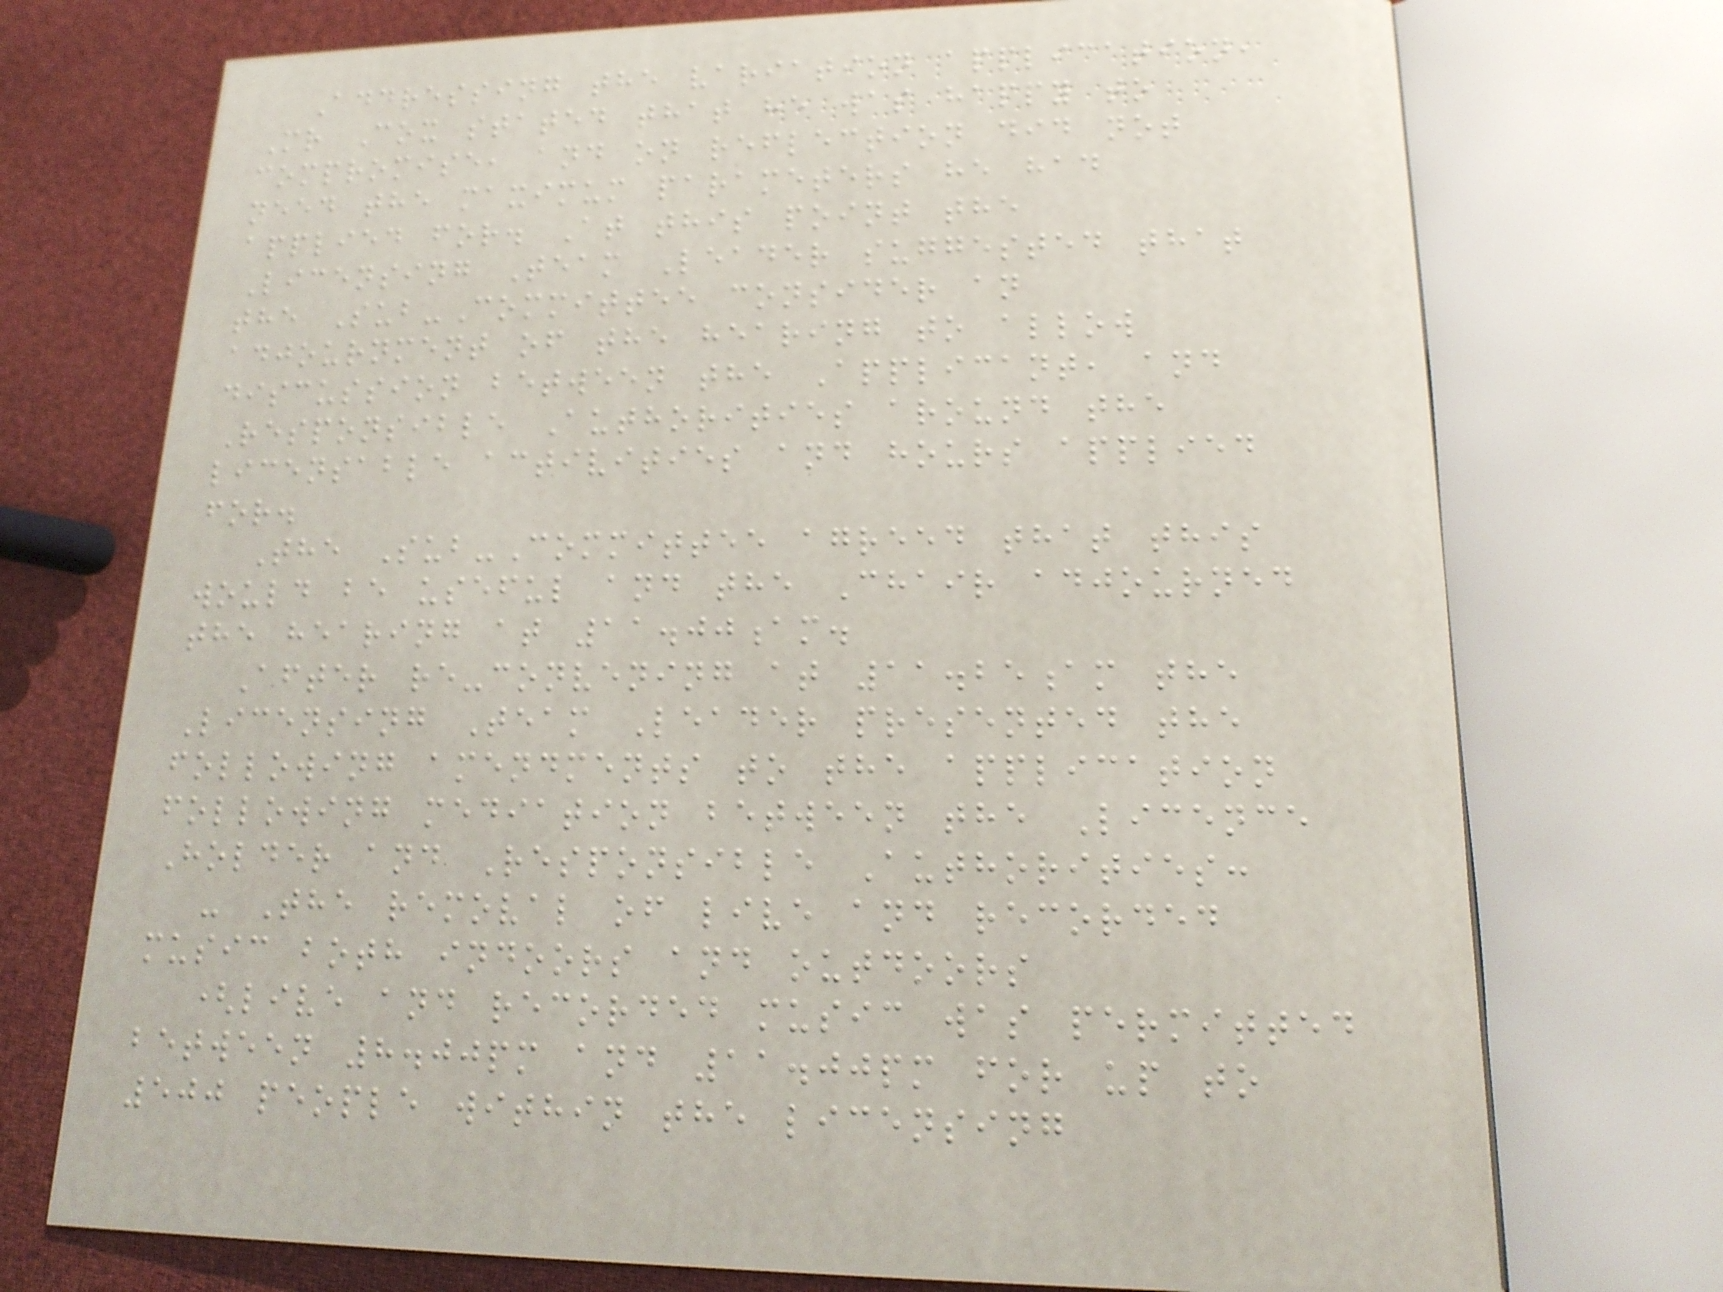Addressing the variation application,
Mr Cox stated that he was happy to
compromise, and on reflection did not
need the maximum parameters he had
applied for. At this point the
Licensing Team Leader suggested that
the Sub-Committee consider an
adjournment of the hearing to allow
discussion between the Applicant, and
Responsible Authorities around the
licensable activities and hours applied
for.
The Sub-Committee agreed that this
would be useful and the Chair adjourned
the hearing at 11.00am.
After re-convening at 11.25am the
Licensing Team Leader presented the
following amendments to the application
following mediation between the Licence
Holder and Responsible Authorities:
- The removal of live and recorded
music both indoors and outdoors
(live and recorded music was permitted
between 8.00pm and 11.00pm for up to
500 people within the licensing
